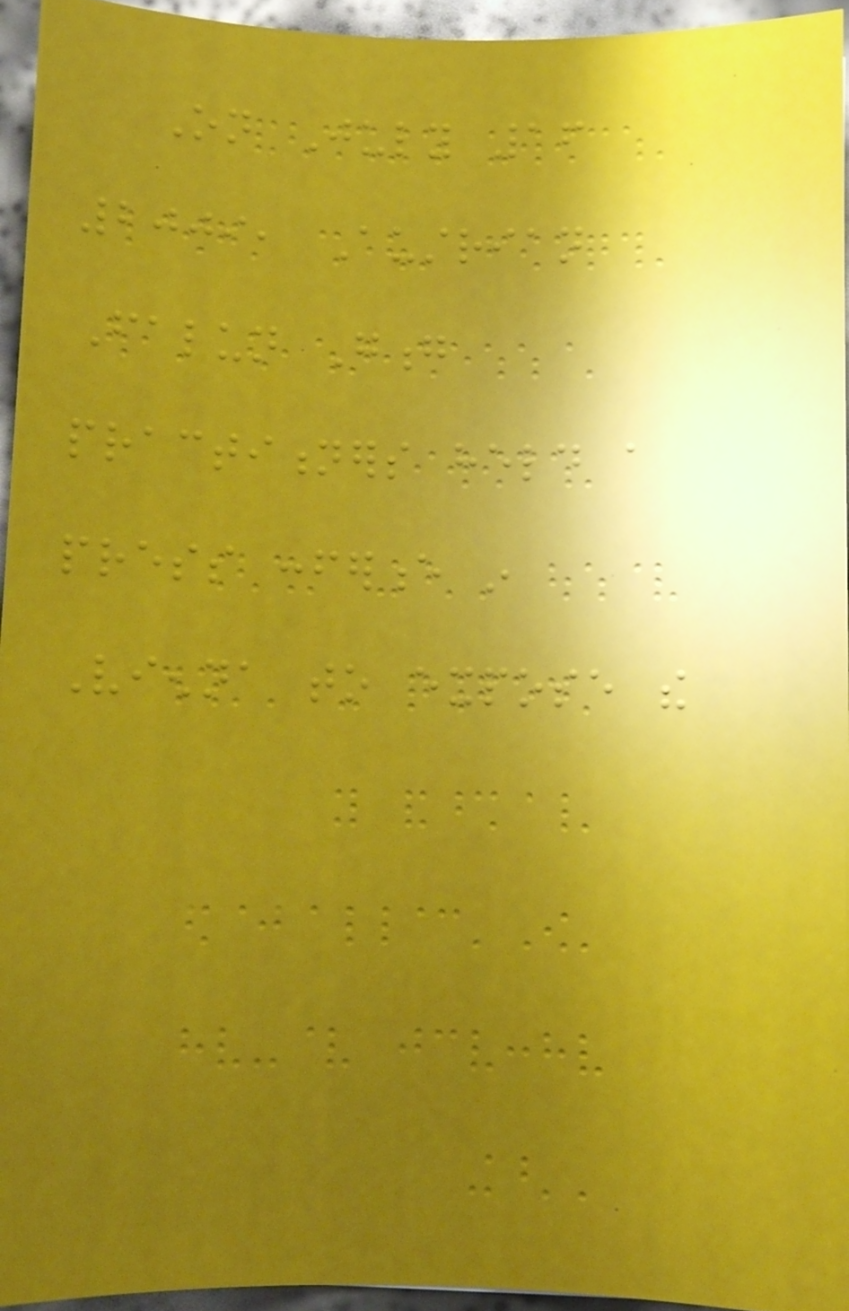On July 16
2009, Austrian
Falun Gong
practitioners held a
press conference in
Vienna to expose the
